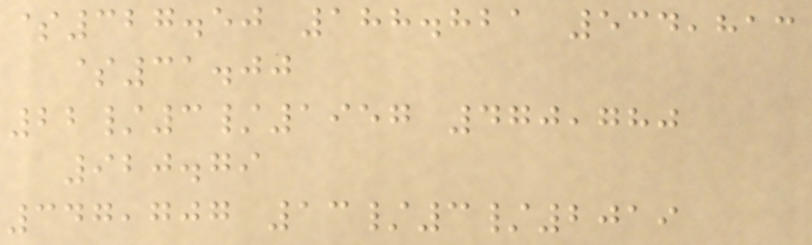$327.50 188.821 534,813
$31.00
22/3/1957 470,780
920.79
347,707 13/3/2019
